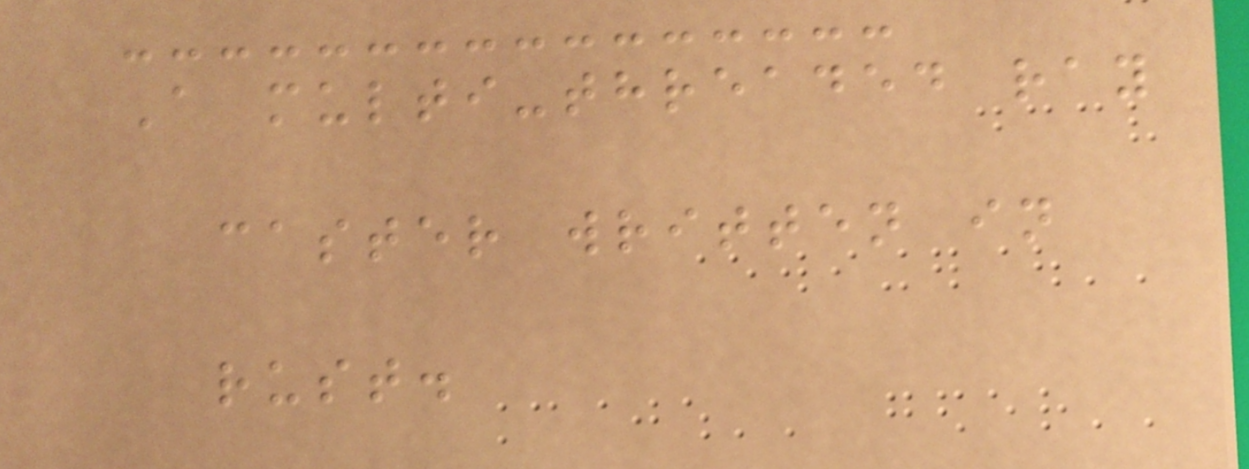A multi-threaded ray
caster written in
rust.
